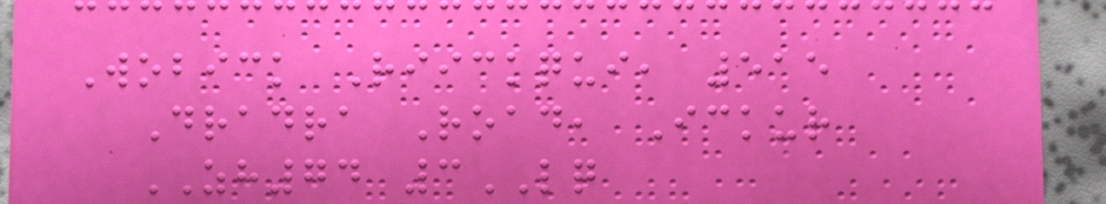Wobick Riickqui, 515
Dradra Road, Ickur
ZH74 3LQ
